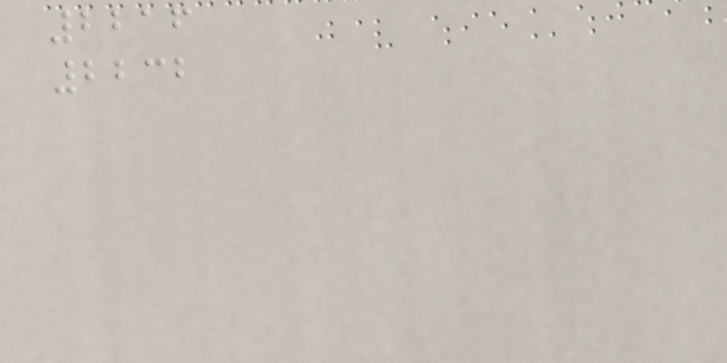2216
2232
